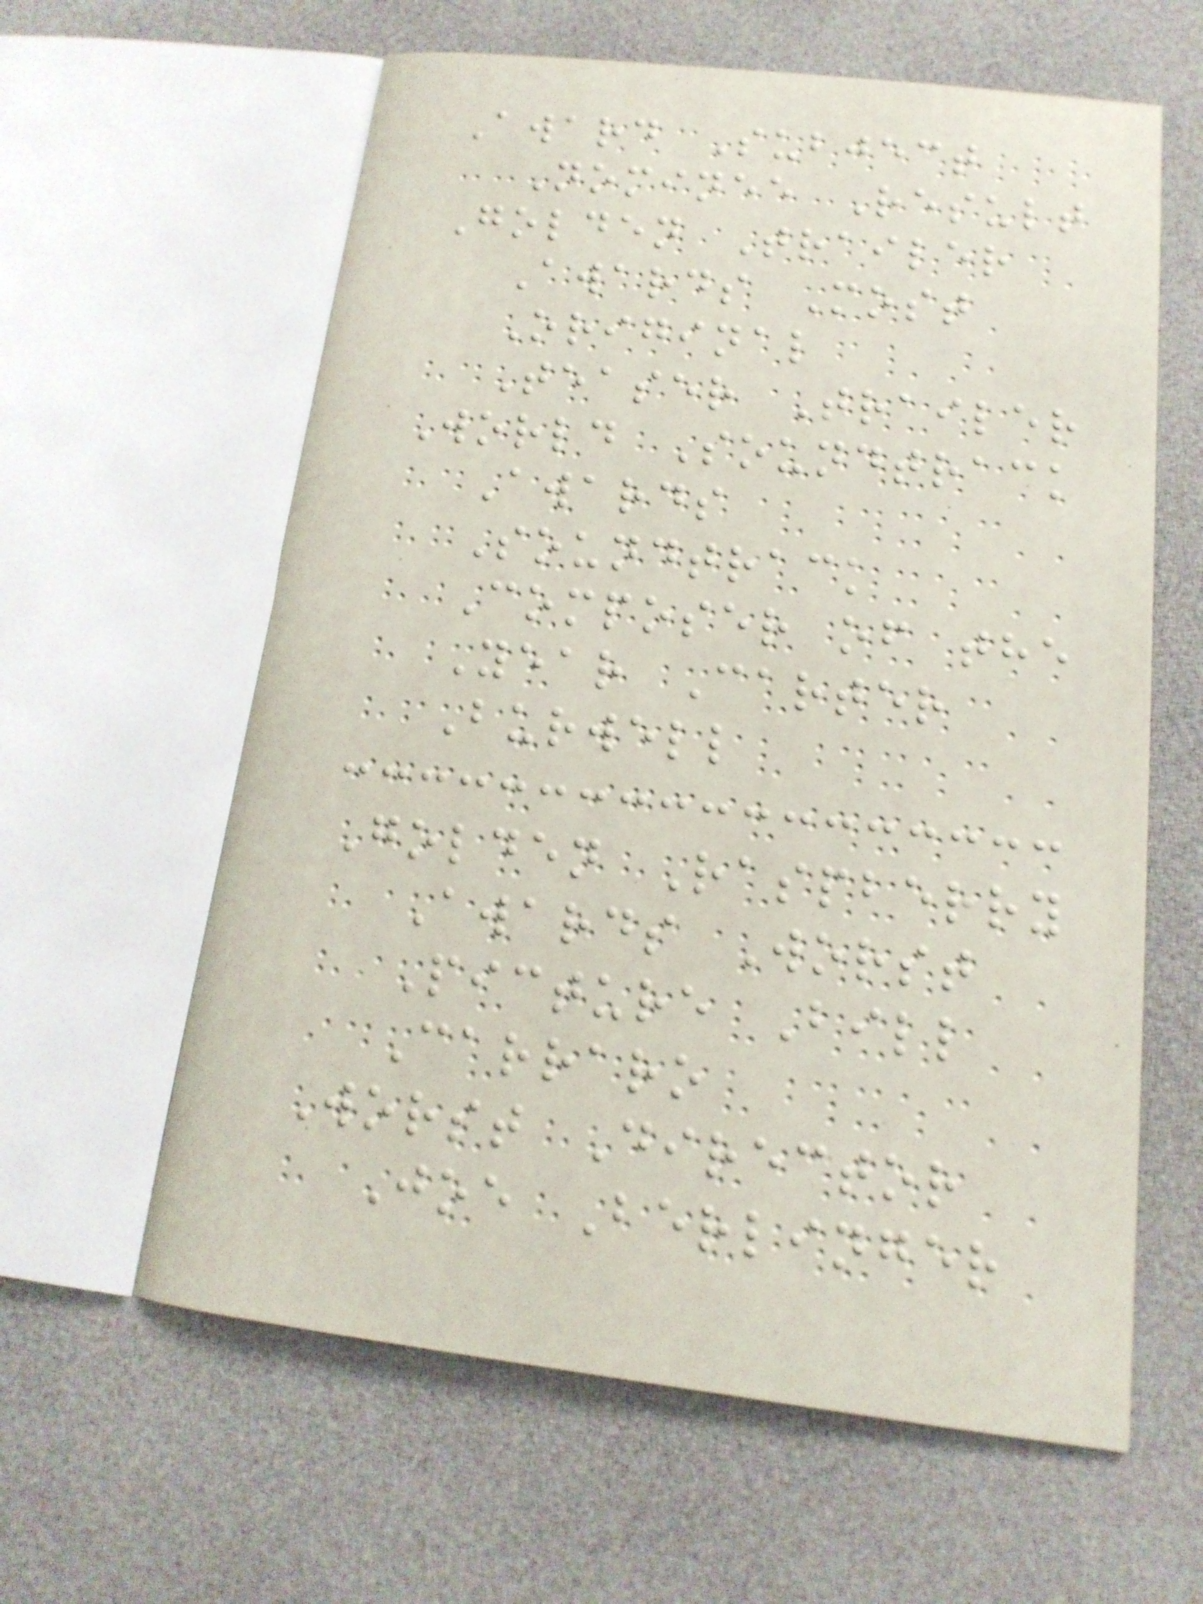Award Subject
Nominee Result
Golden Trailer
Awards Most
Original
Teaser Trailer
World Soundtrack
Awards
Soundtrack
Composer of the
Year Carter
Burwell
Golden Raspberry
Awards Worst
Picture Bill
Carraro
Worst Director
Joe Berlinger
